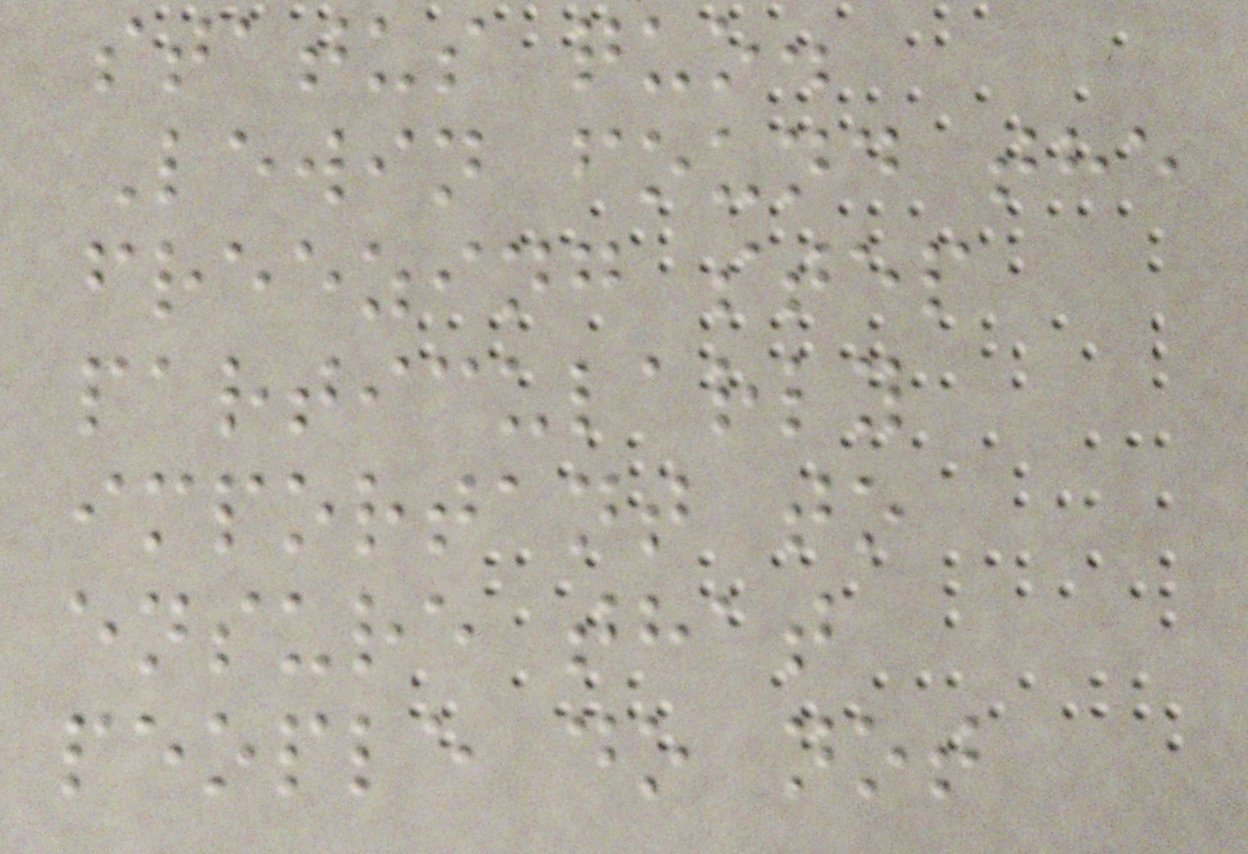status quo.
Lewin found the
freezing step
particularly
important to
ensure that
people do not
